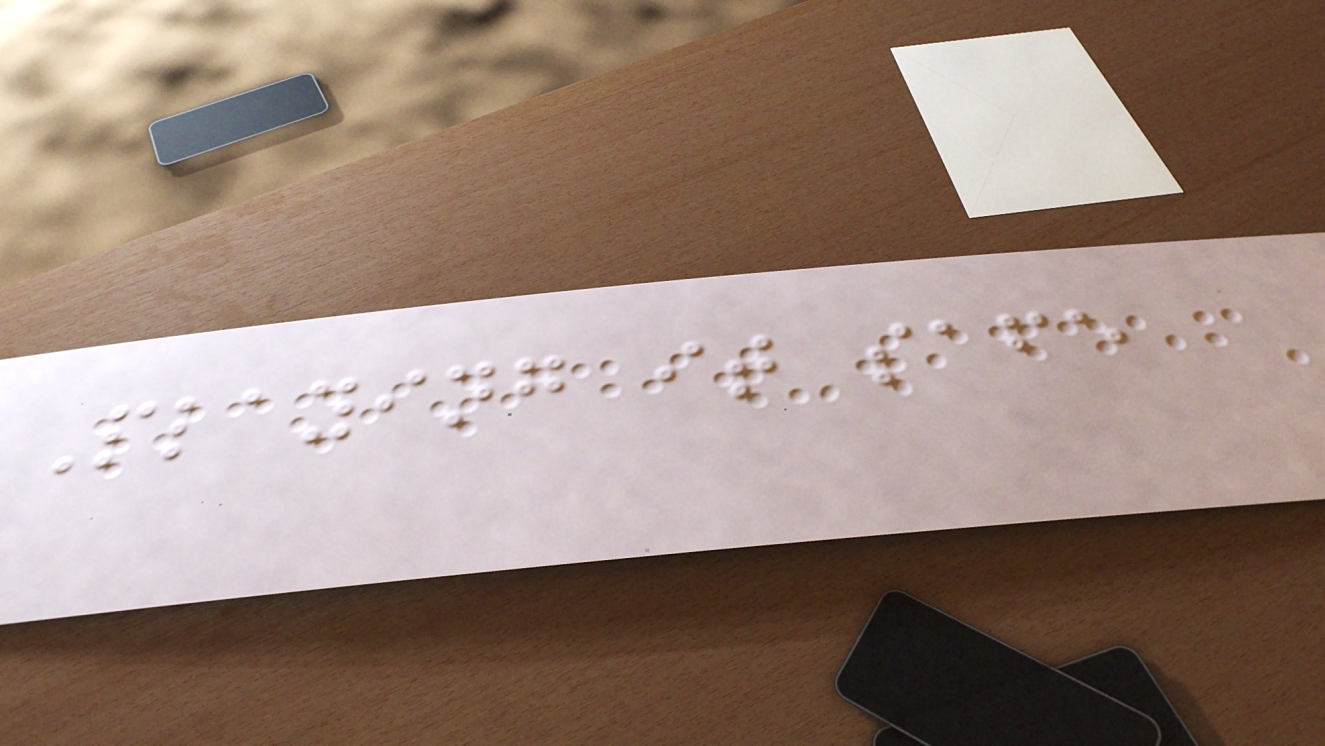Playing it safe
